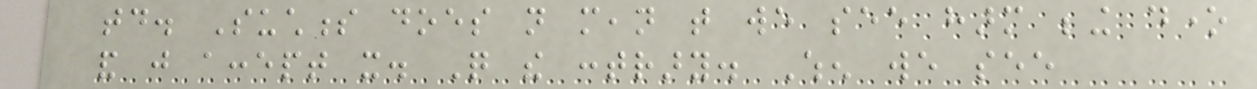today. Suchness does not mean that we see harm being done
and just accept it. Quite the contrary. When we see
